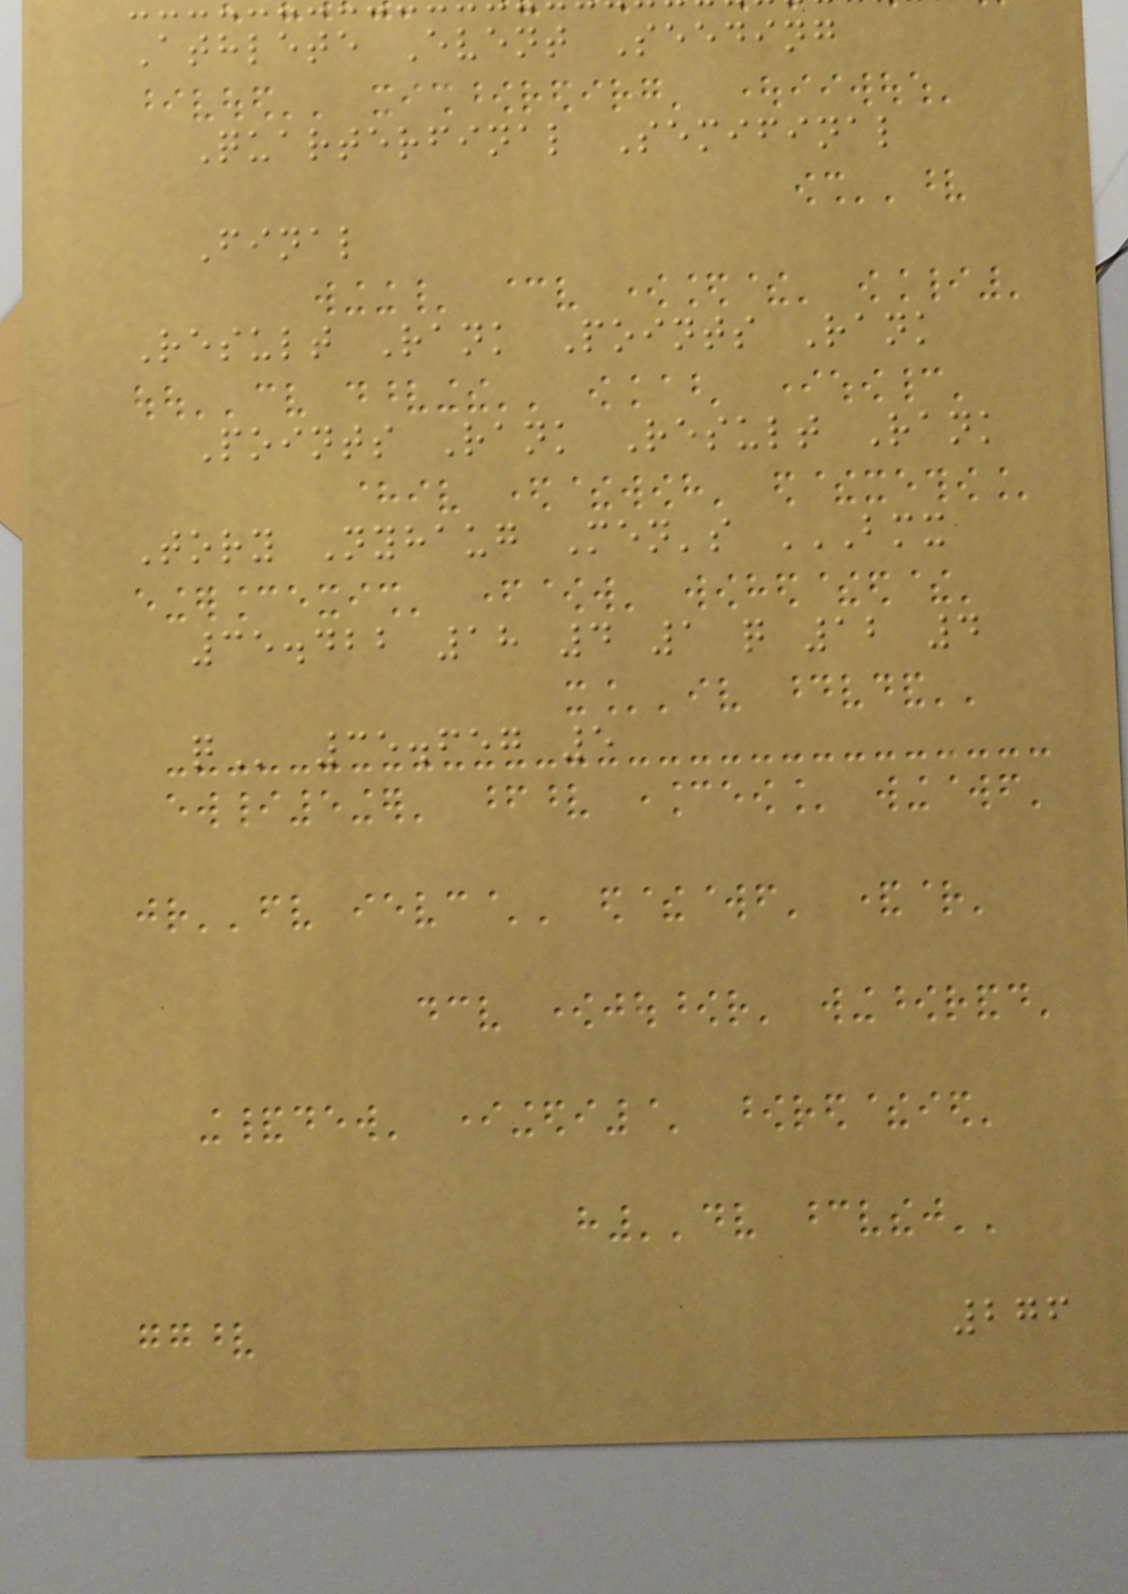Athlete Event Seeding
Quarterfinal Semifinal
Final
Result Rank Points Rank
Points Rank Result Rank
Tory Nyhaug Men's BMX
35.422 18 4 1 Q 12 4
Q 35.657 5
276
